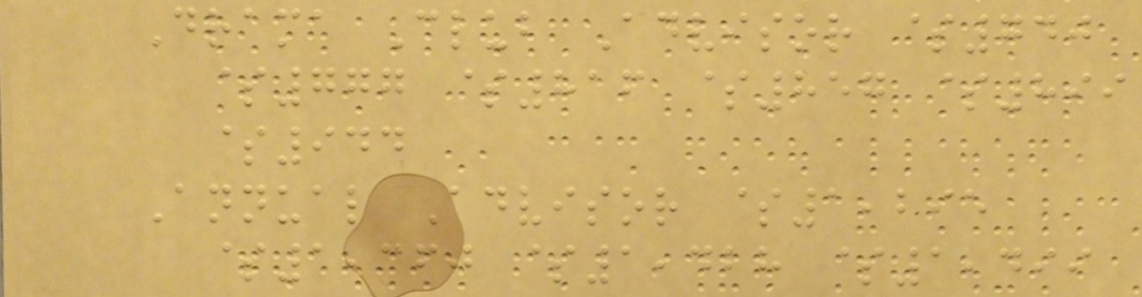Drama Club Advisor $740
$777 $816 $857 $899
$944
Annual Advisor $1,295
$1,360 $1,428 $1,499
